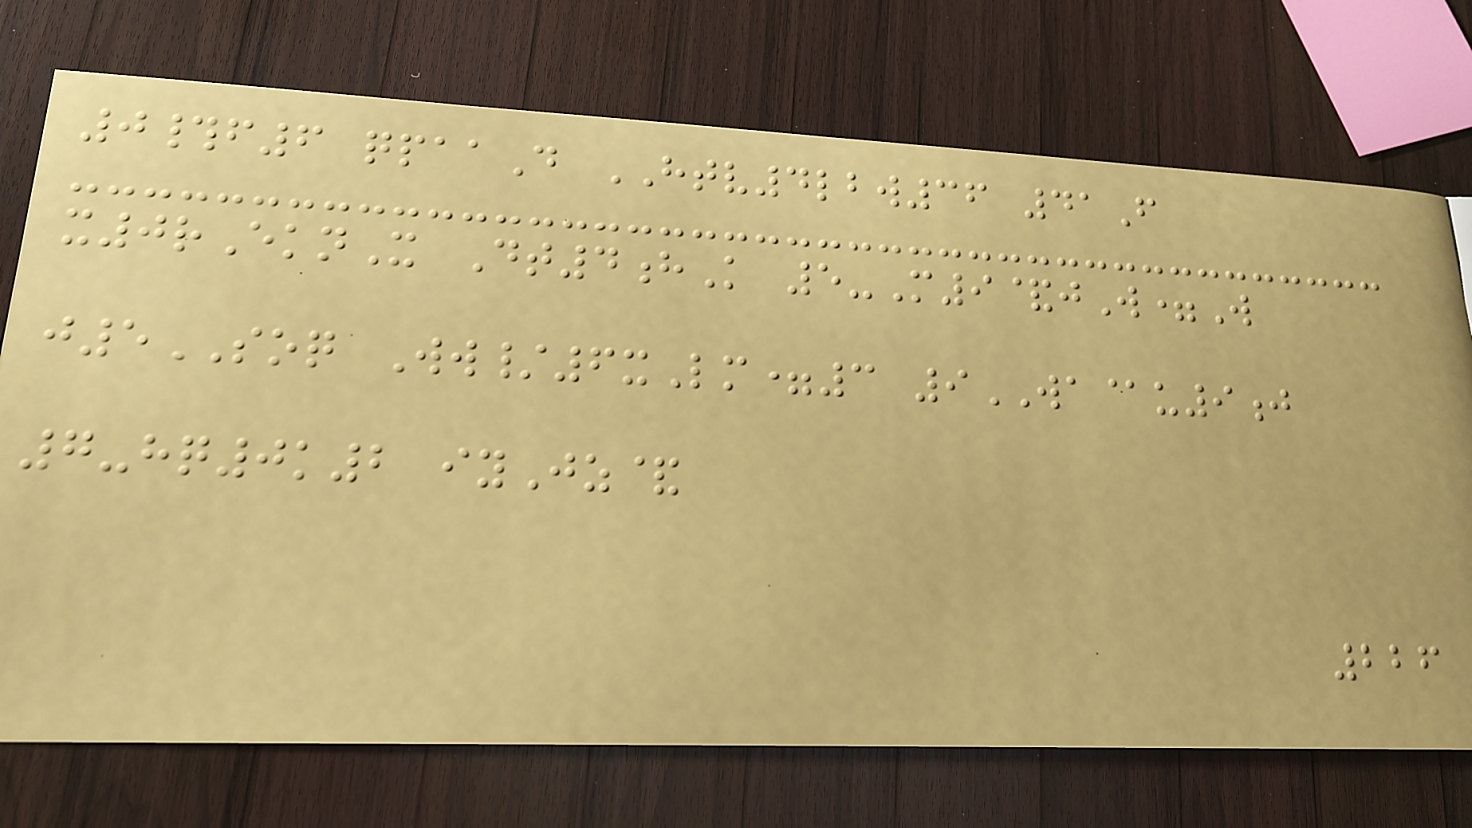0#f6 qpaaD HTV4lbw36 41F
x0rEknX Dt4hK 5-M9&jW=W
j5SOQ Ww/6xLm=3 9WA@u9j
7-hq0k2 iyJz&
226
